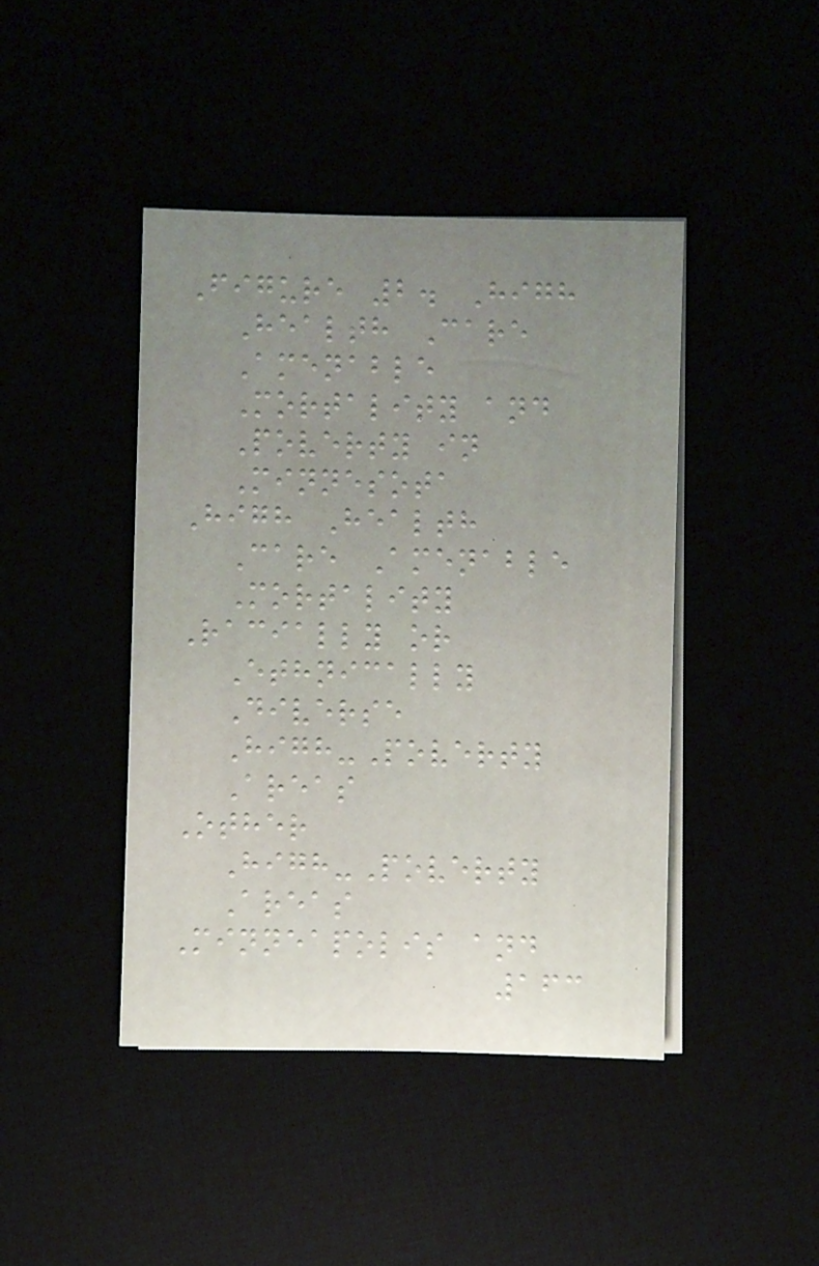Figure 2. High
Health Care
Amenable
Mortality and
Poverty in
Minnesota
High Health
Care Amenable
Mortality
Racially or
Ethnically
Diverse
High-Poverty
Areas
Other
High-Poverty
Areas
Minneapolis and
163
